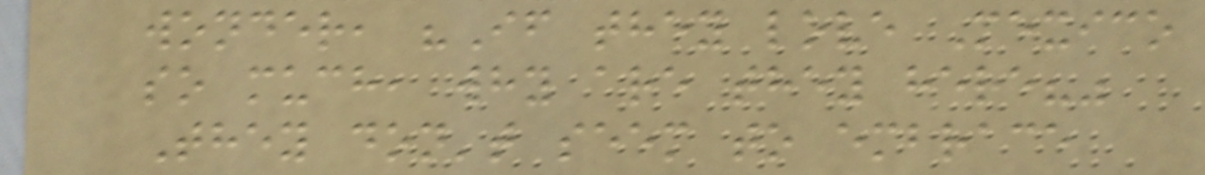wonder, "If they love Mexico
so much, why are they here?"
They don't seem to embrace
